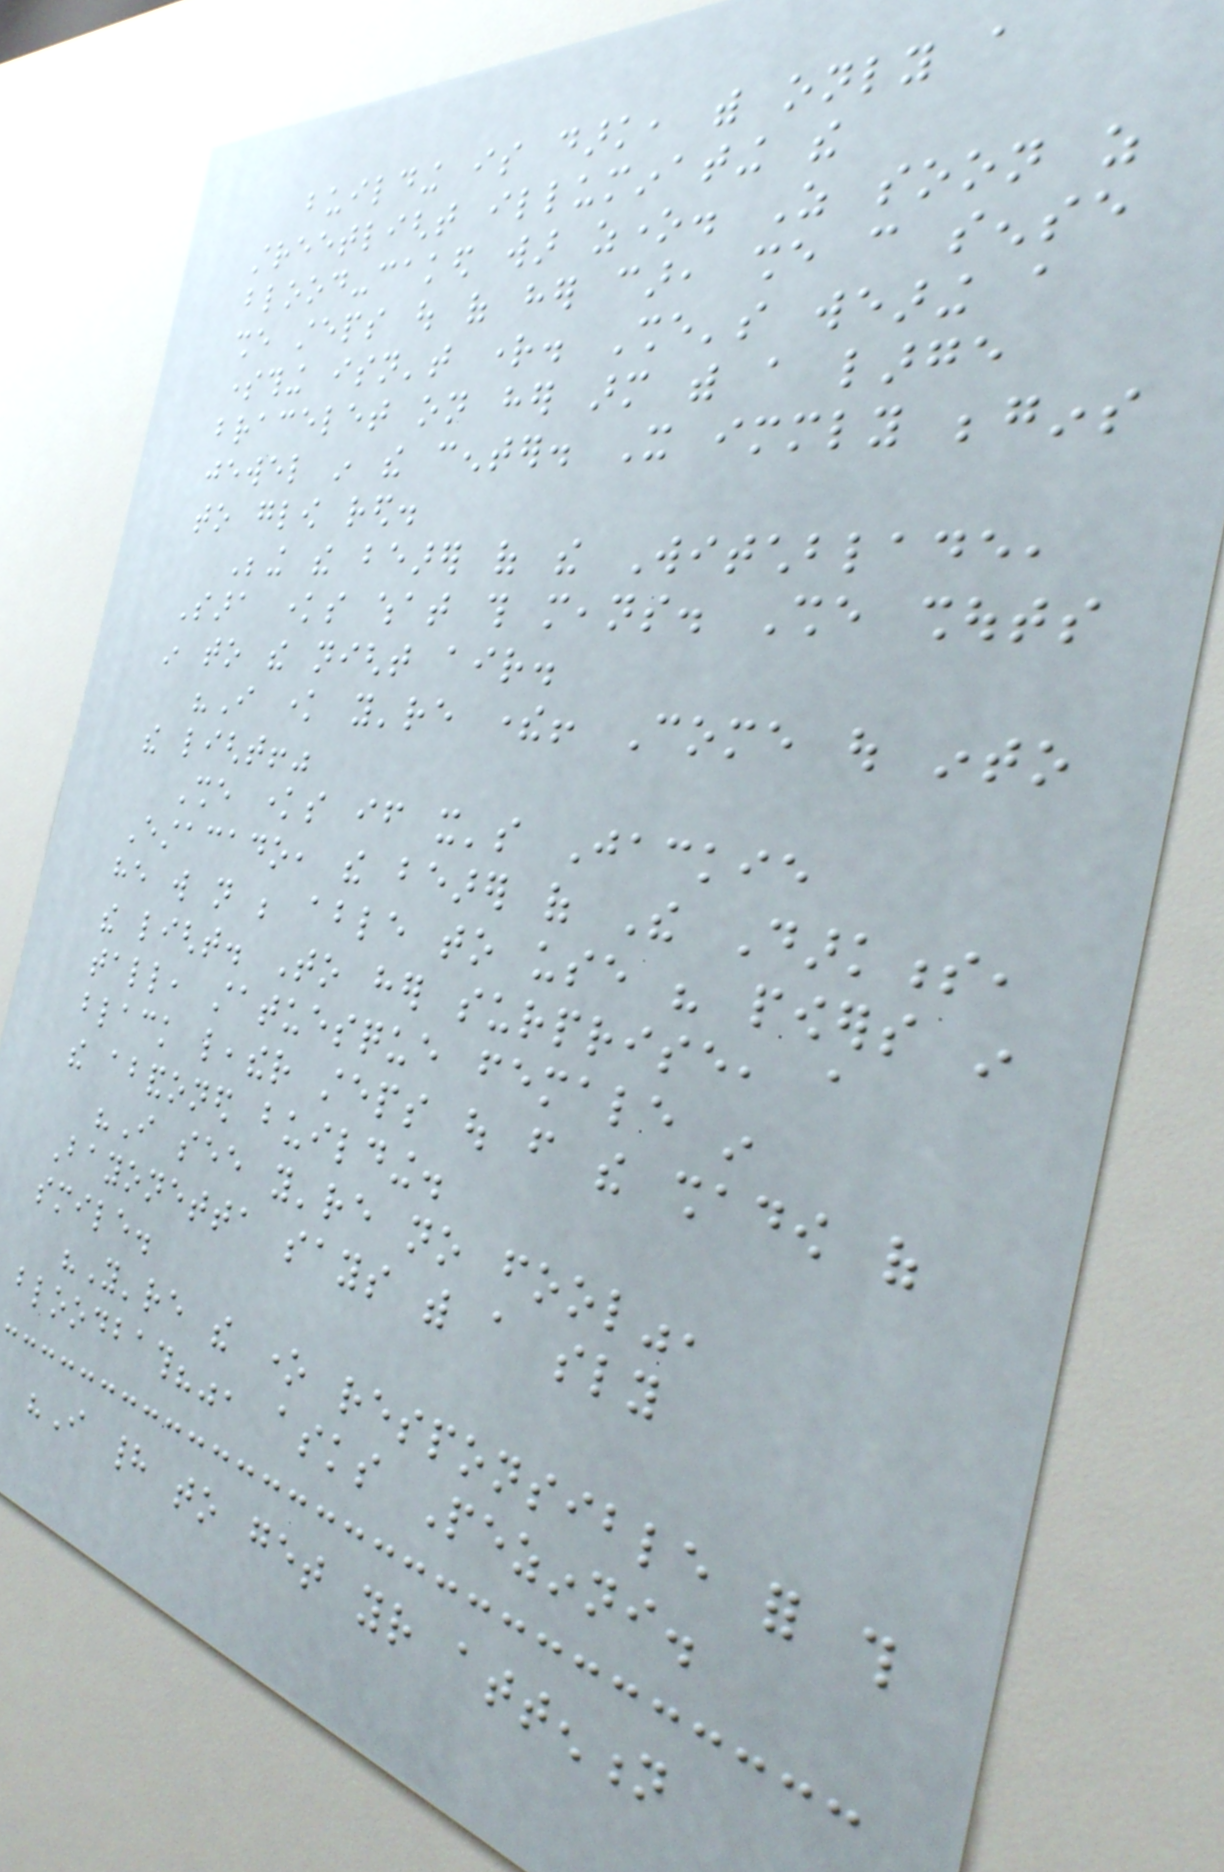building is dark, with only a
streetlight illuminating the
blood-caked war zone. As soon as
she steps out of her car, she can sense
something isn't right. She's wearing a
bracelet on her arm with a large
jewel in the center. It immediately begins
to glow red.
Being the bearer of the Witchblade,
Sara knows what this means. She shouts
in to the night air.
"I know you're there! Come out into
the light!"
She knows if it's Jackie
Estacado, the bearer of The Darkness,
he will not be able to use his powers in
the light. To her surprise, a
tall, statuesque female in
black leather steps out from the shadow of
the abandoned building.
"I see you're no fool",
Bayonetta says with a sly
smile.
"You're the one responsible for this
bloodbath?", asks Pezinni.
"I had to get your attention
